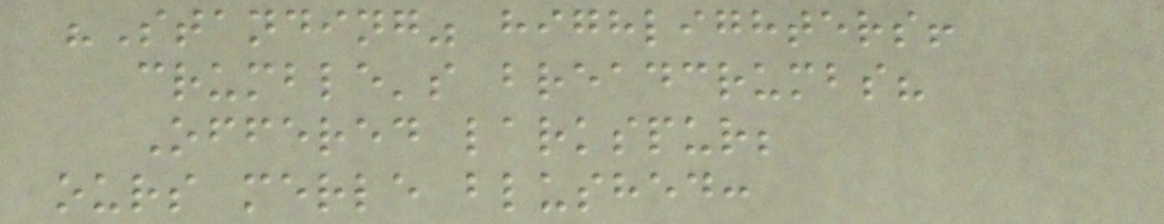"Standing" highlighters!
crumble's breadcrumbs?
Offered larkspur;
ours merle blushed:
